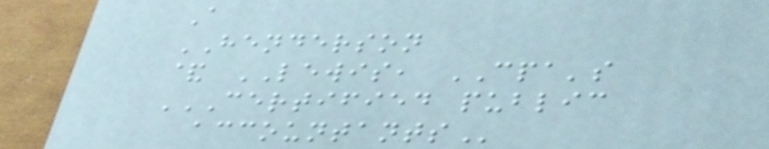A
HENDERSON
& LEWIS, CPA's
CERTIFIED PUBLIC
ACCOUNTANTS
